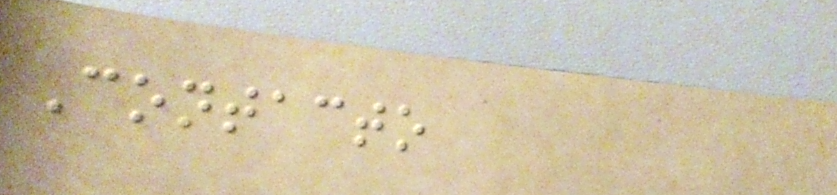Contacto
